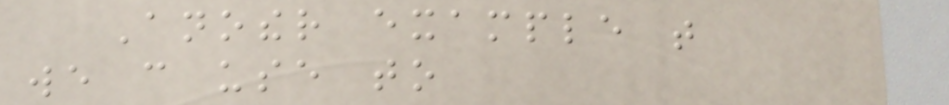Another example that
we can use to
